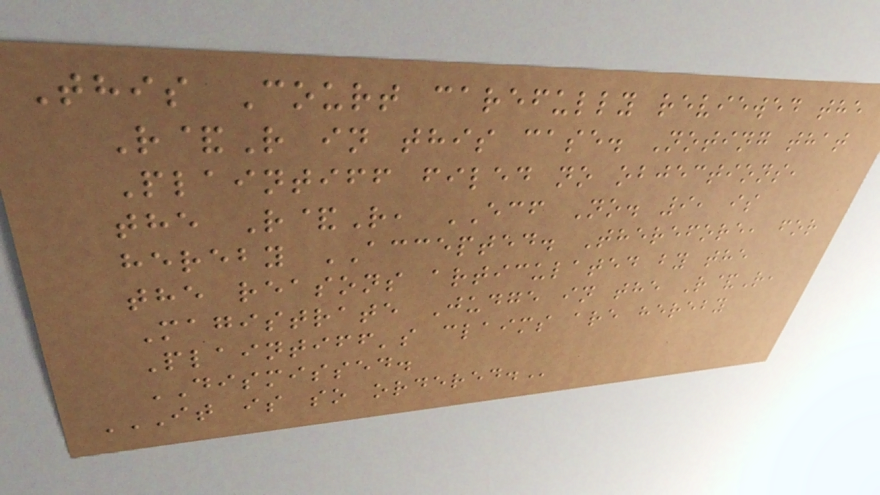This Court carefully reviewed the
R&R in this case. Noting that
Plaintiff filed no objections,
the R&R, ECF No. 9, is
hereby ACCEPTED. Therefore, for
the reasons articulated by the
Magistrate Judge in the R&R,
Plaintiff's claims are hereby
DISMISSED.
IT IS SO ORDERED.
